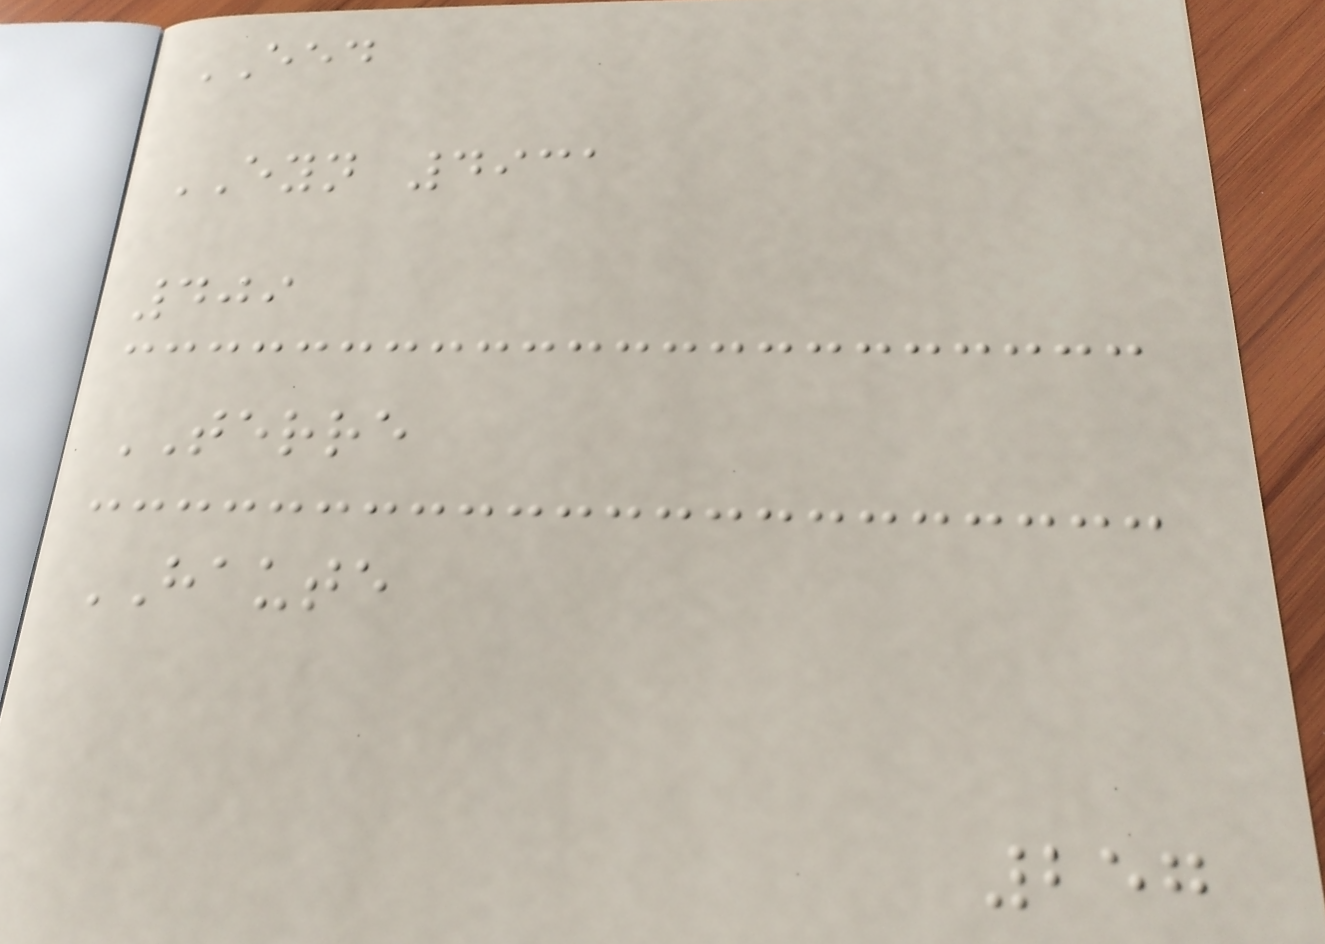EED
EYN 4931
409
TERRE
HAUTE
257
